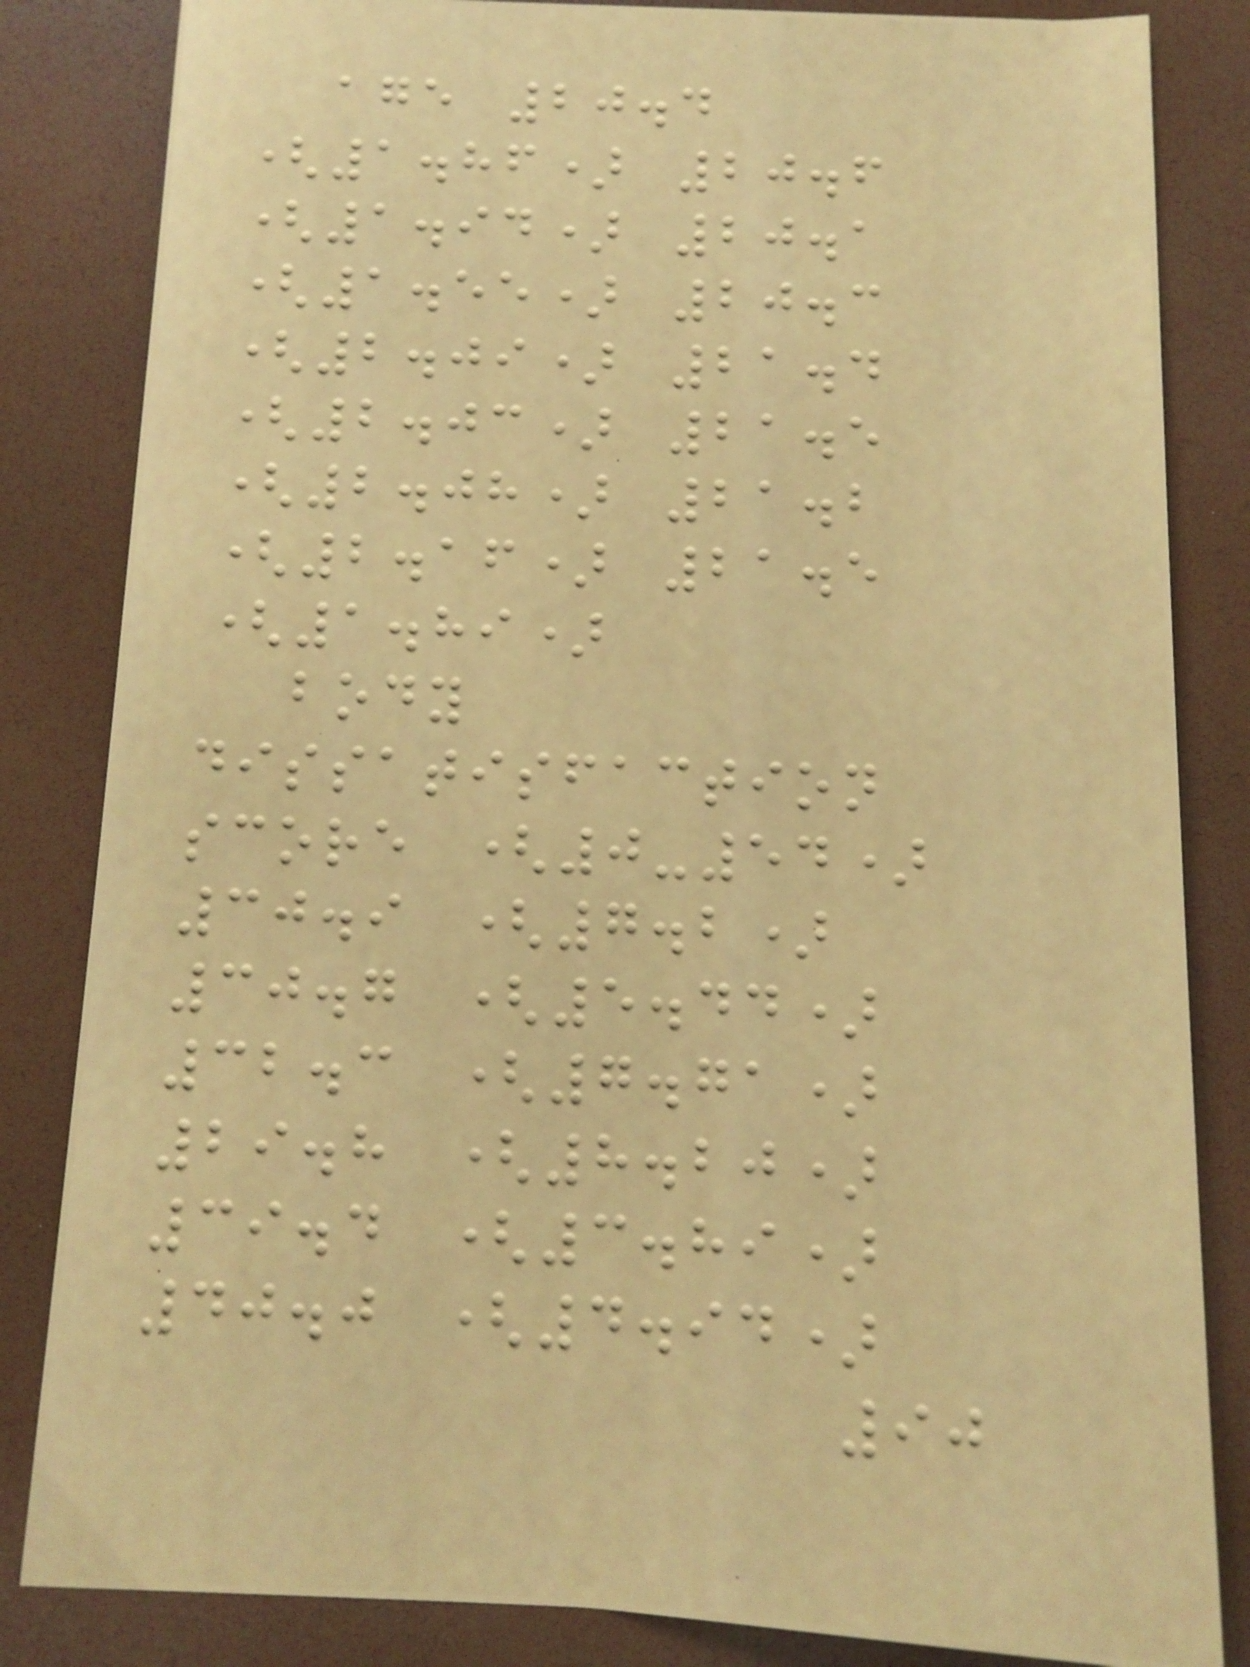age 20.4
(1.86) 20.6
(1.94) 20.1
(1.55) 20.3
(2.09) 21.4
(2.03) 21.5
(2.08) 21.2
(2.16) 21.5
(1.89)
body
dissatisfaction
score (0-54)
30.9 (7.2)
30.7 (5.44)
32.3 (7.71)
29.8 (8.20)
39.4 (3.89)
40.0 (4.94)
90
